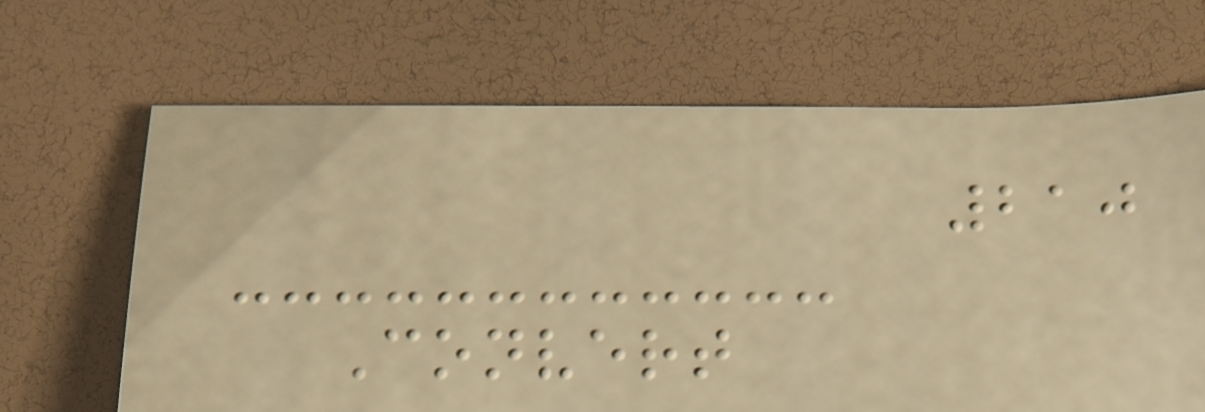210
Convert
